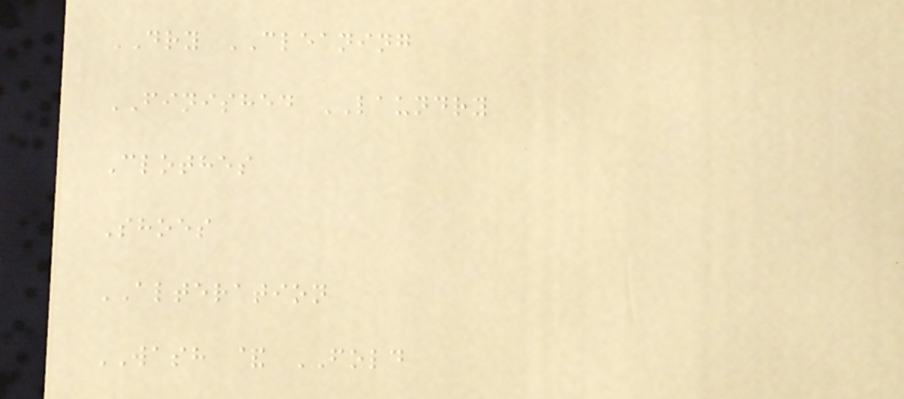DRY CLEANING
FINISHED LAUNDRY
Clothes
Shoes
ALTERATION
WASH & FOLD
